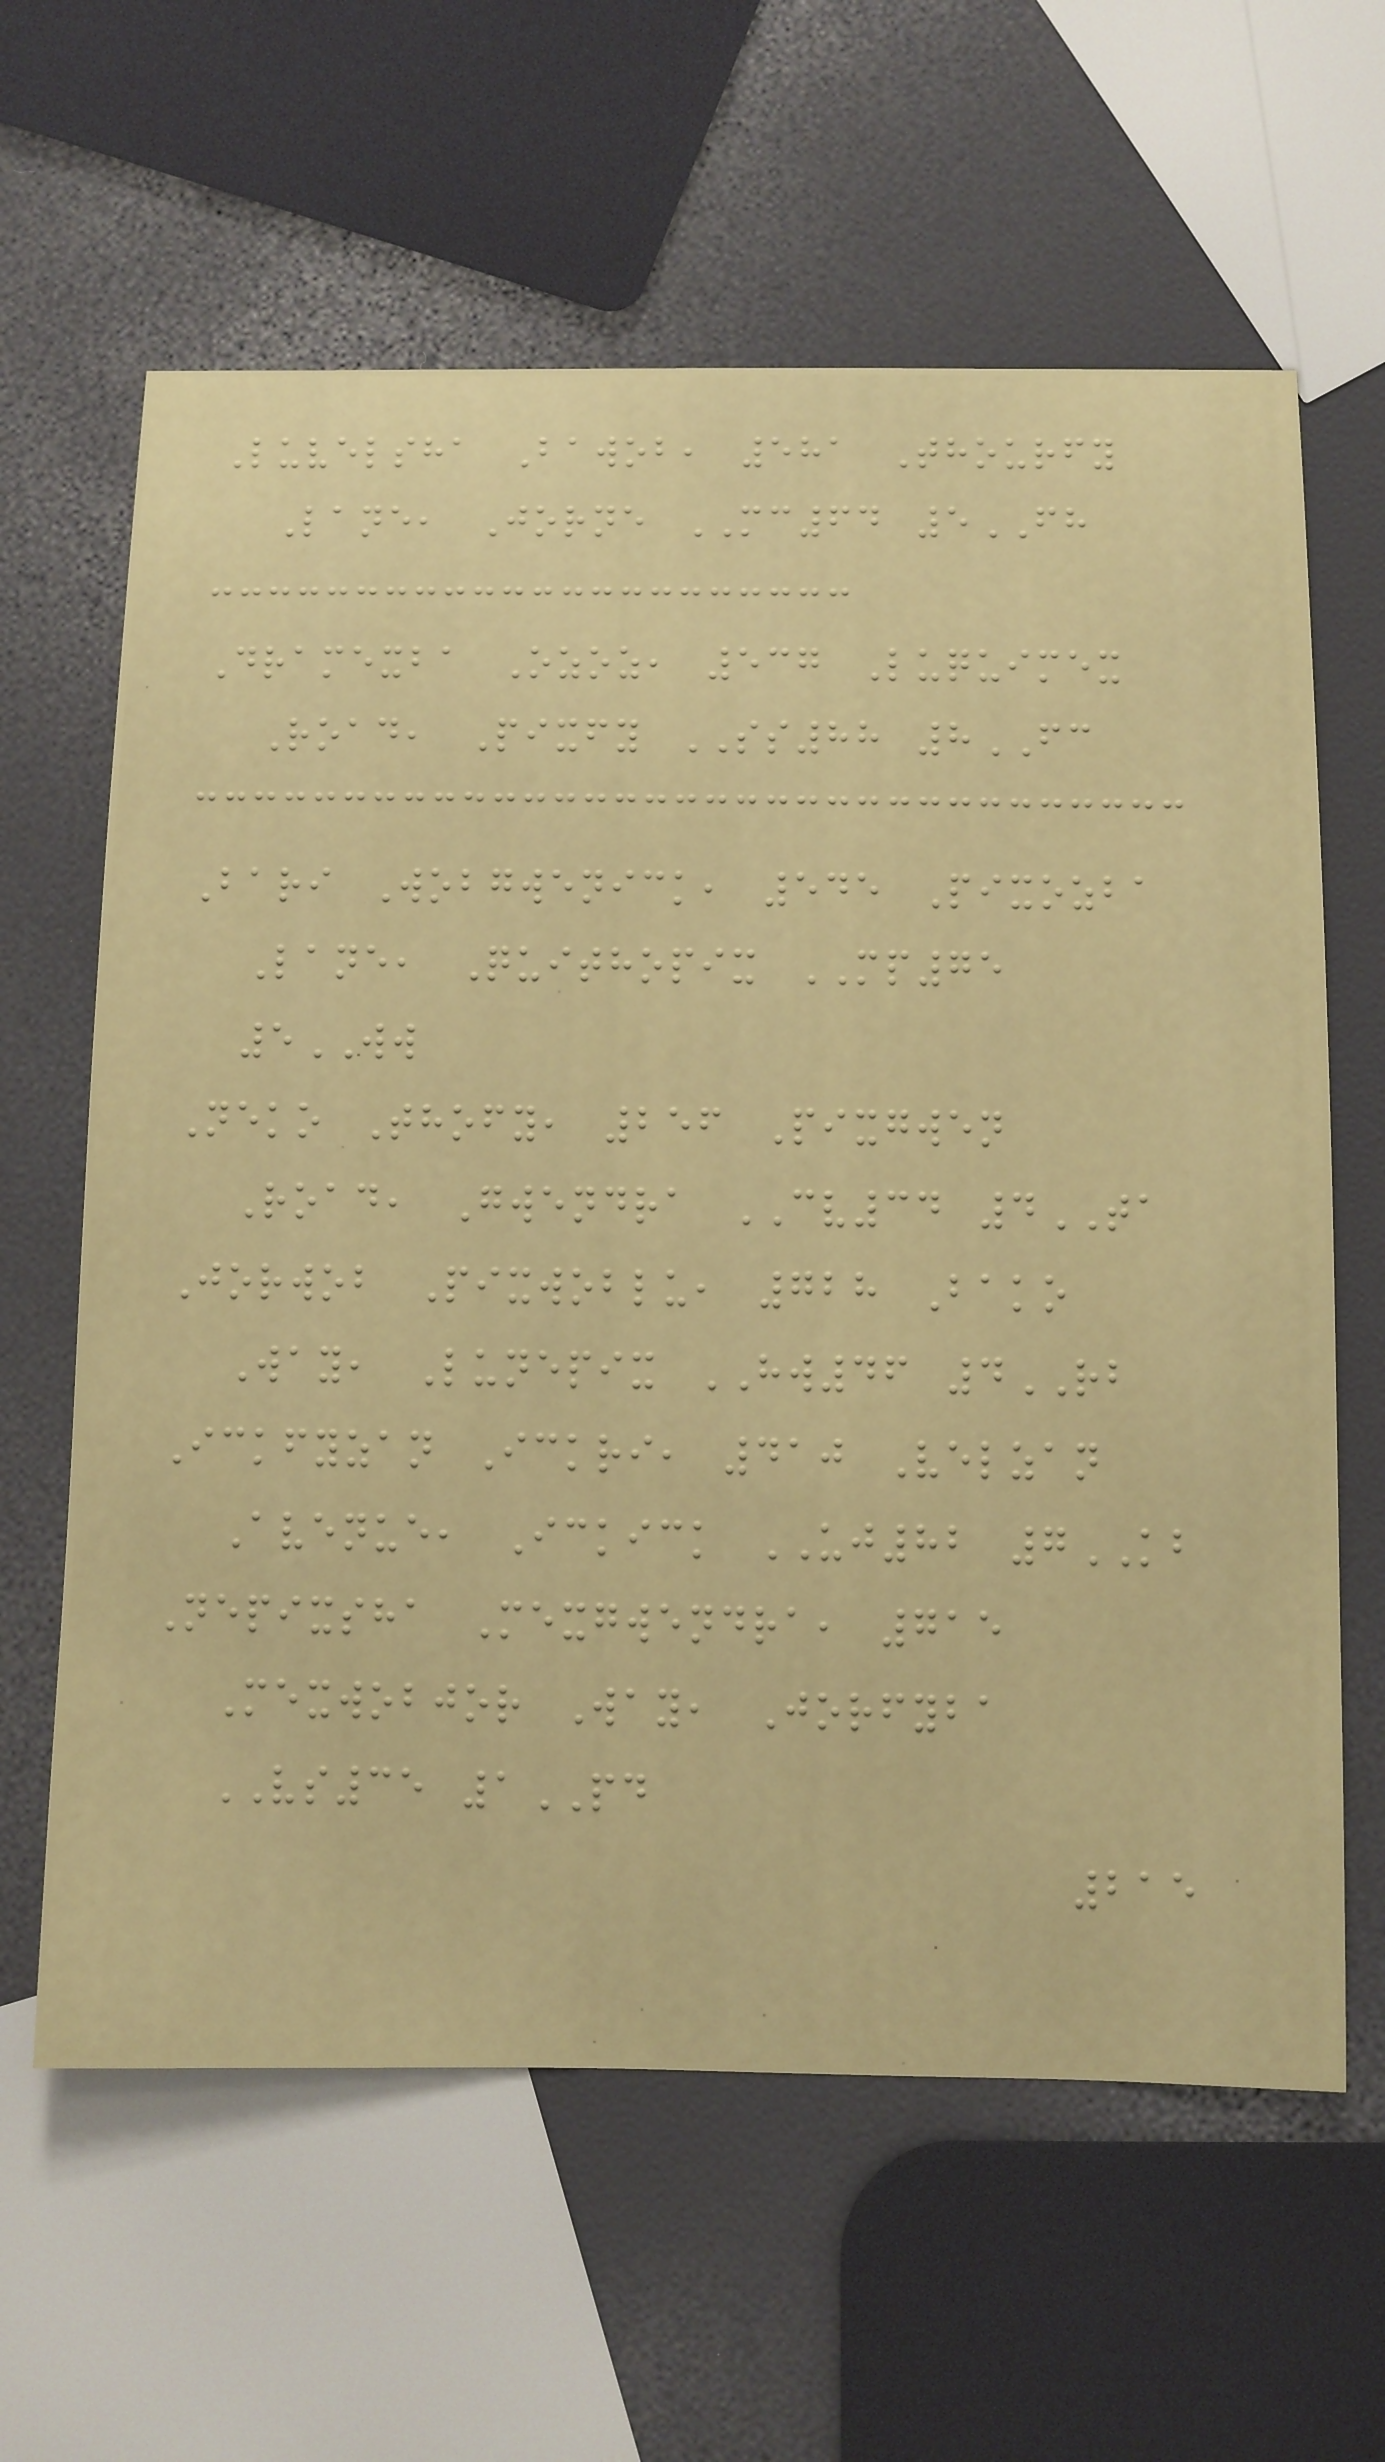Luvelsha Bawob, 581 Thourfy
Lane, Jorne MC64 5FH
Dramexba Ozoz, 537 Luquimex
Road, Pixfy SS88 8FC
Bari Wobgwenick, 545 Pixozba
Lane, Quithopix MP75
5WW
Neko Thofy, 256 Pixgwen
Road, Gwendra CV34 4TA
Jorwob Pixwoblu, 728 Bako
Way, Lunepix HW46 4RB
Ickfyzan Ickri, 410 Velzan
Avenue, Ickick UJ82 7KB
Nepixsha Mexgwendra, 715
Mexwobjor Way, Jorfyba
VS35 1PD
215
